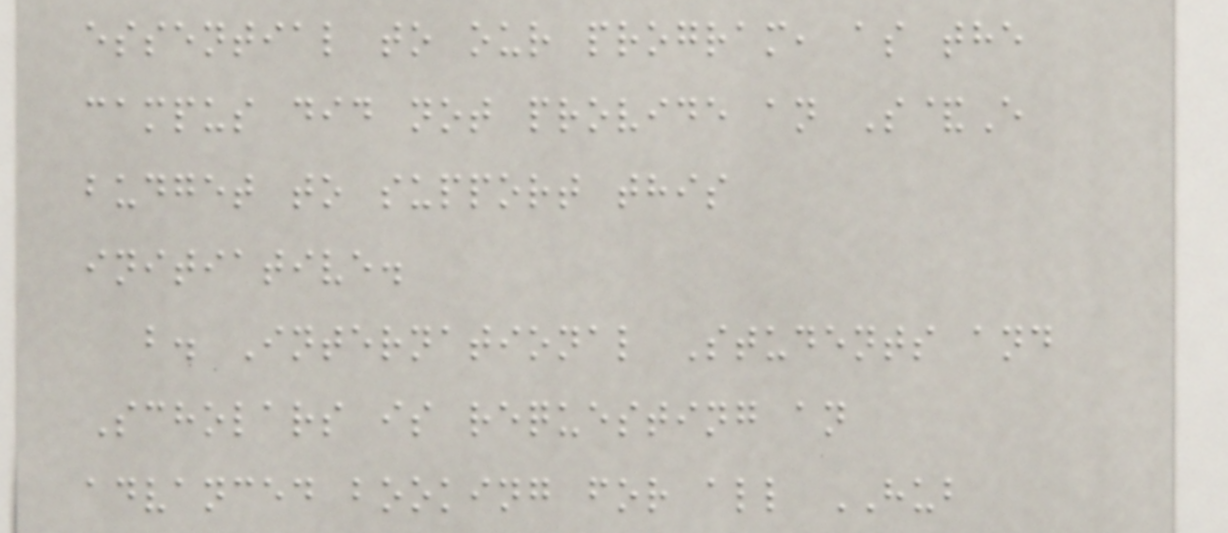essential to our program, as the
campus did not provide an S&E
budget to support this
initiative.
b. International Students and
Scholars is requesting an
advanced booking for all HUB
